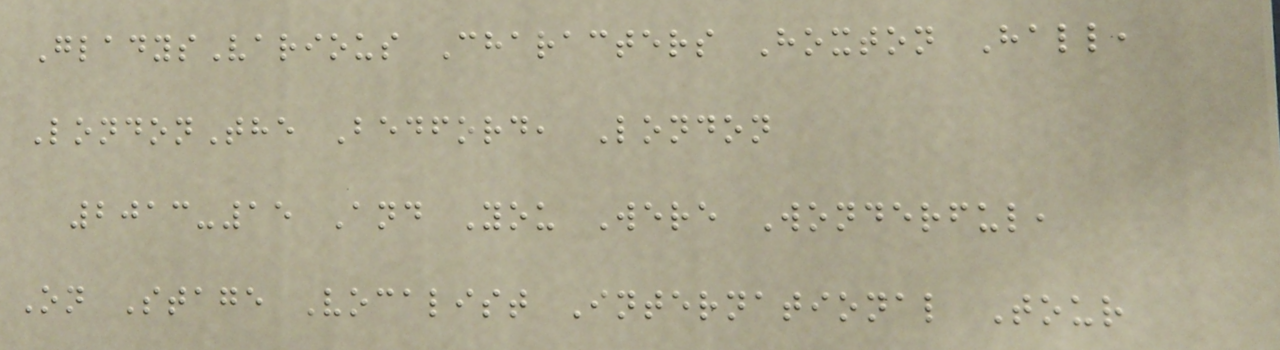GladysVarious Characters Hoxton Hall,
LondonThe Bedford, London
2013-15 And You Were Wonderful,
On Stage Vocalist International Tour
